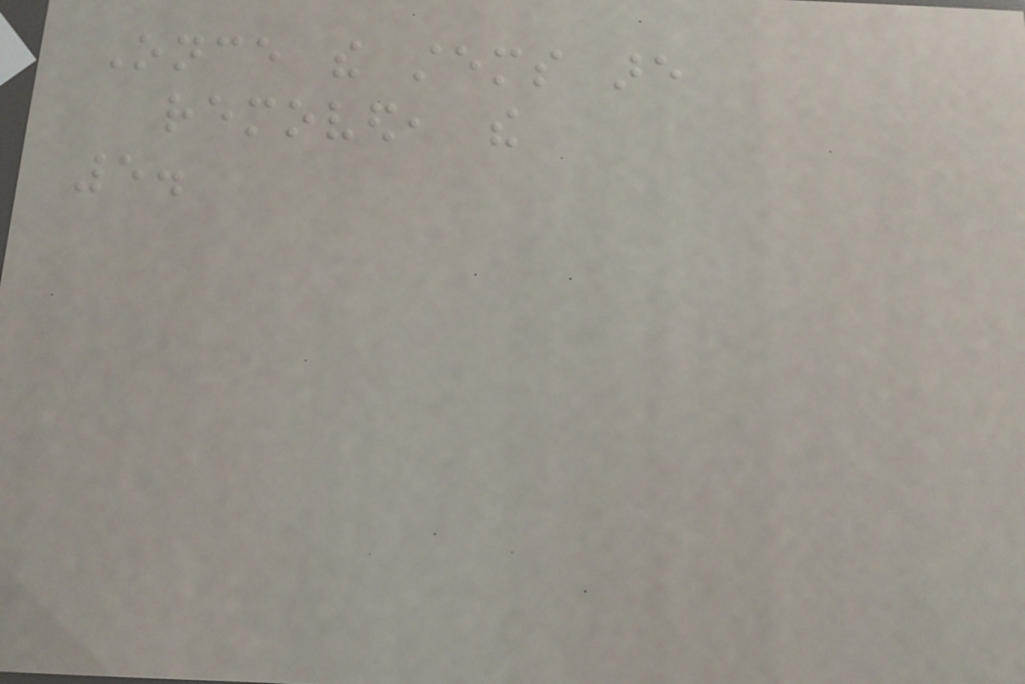Once the stems are
removed, the
5.
